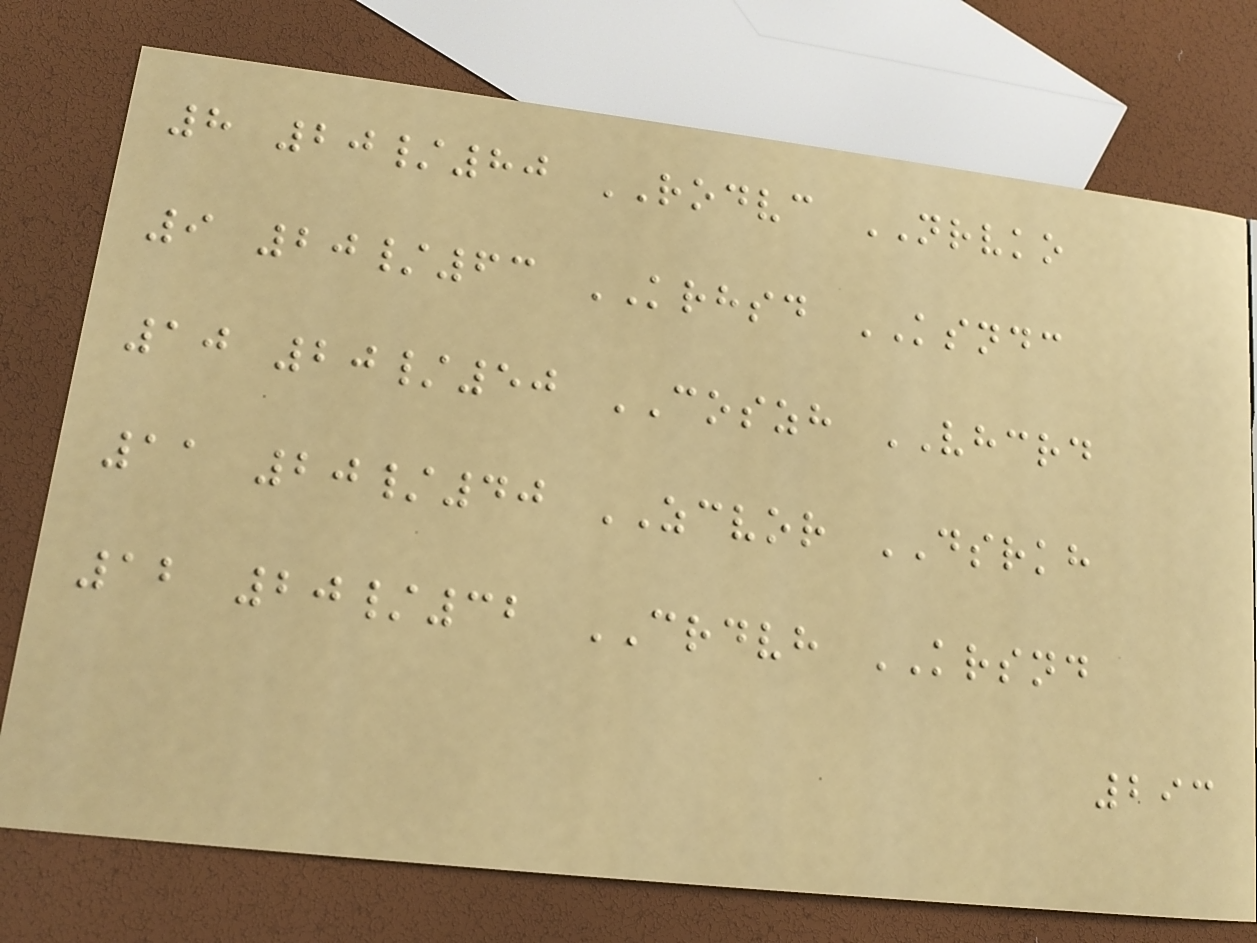8 20/80 RODVC NRVKO
9 20/63 KRHSD KSNDC
10 20/50 COSZH VHCRD
11 20/40 ZCVOR DSRKH
12 20/32 CRDVH KRSND
293
